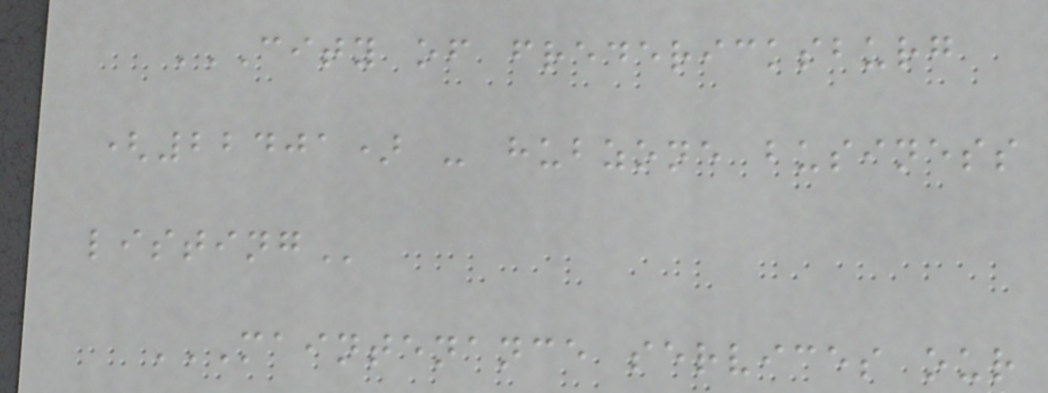CITY OF FREDERICKSBURG
(22401) - HUBZONE BUSINESS
LISTING
MAINTENANCE SERVICES OUR
